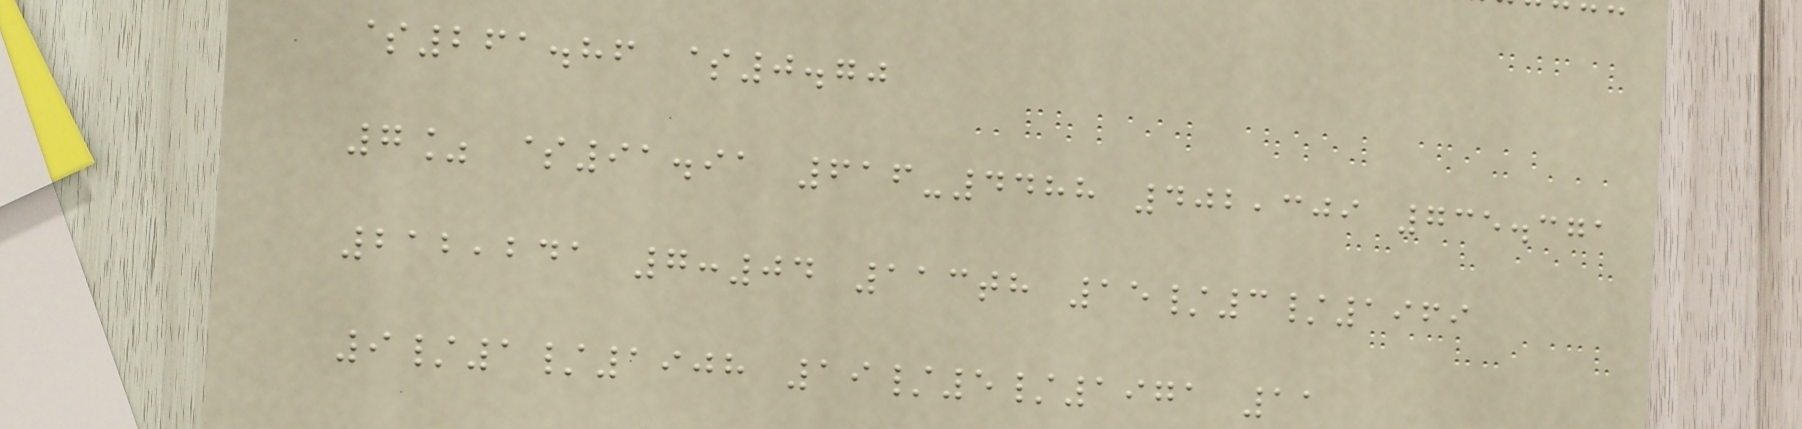$261.86 $0.70
7% $91.91 616-4488 402,309 735.371
212,241 7:04 113th 15/3/1969
9/1/1908 19/5/1971 11
